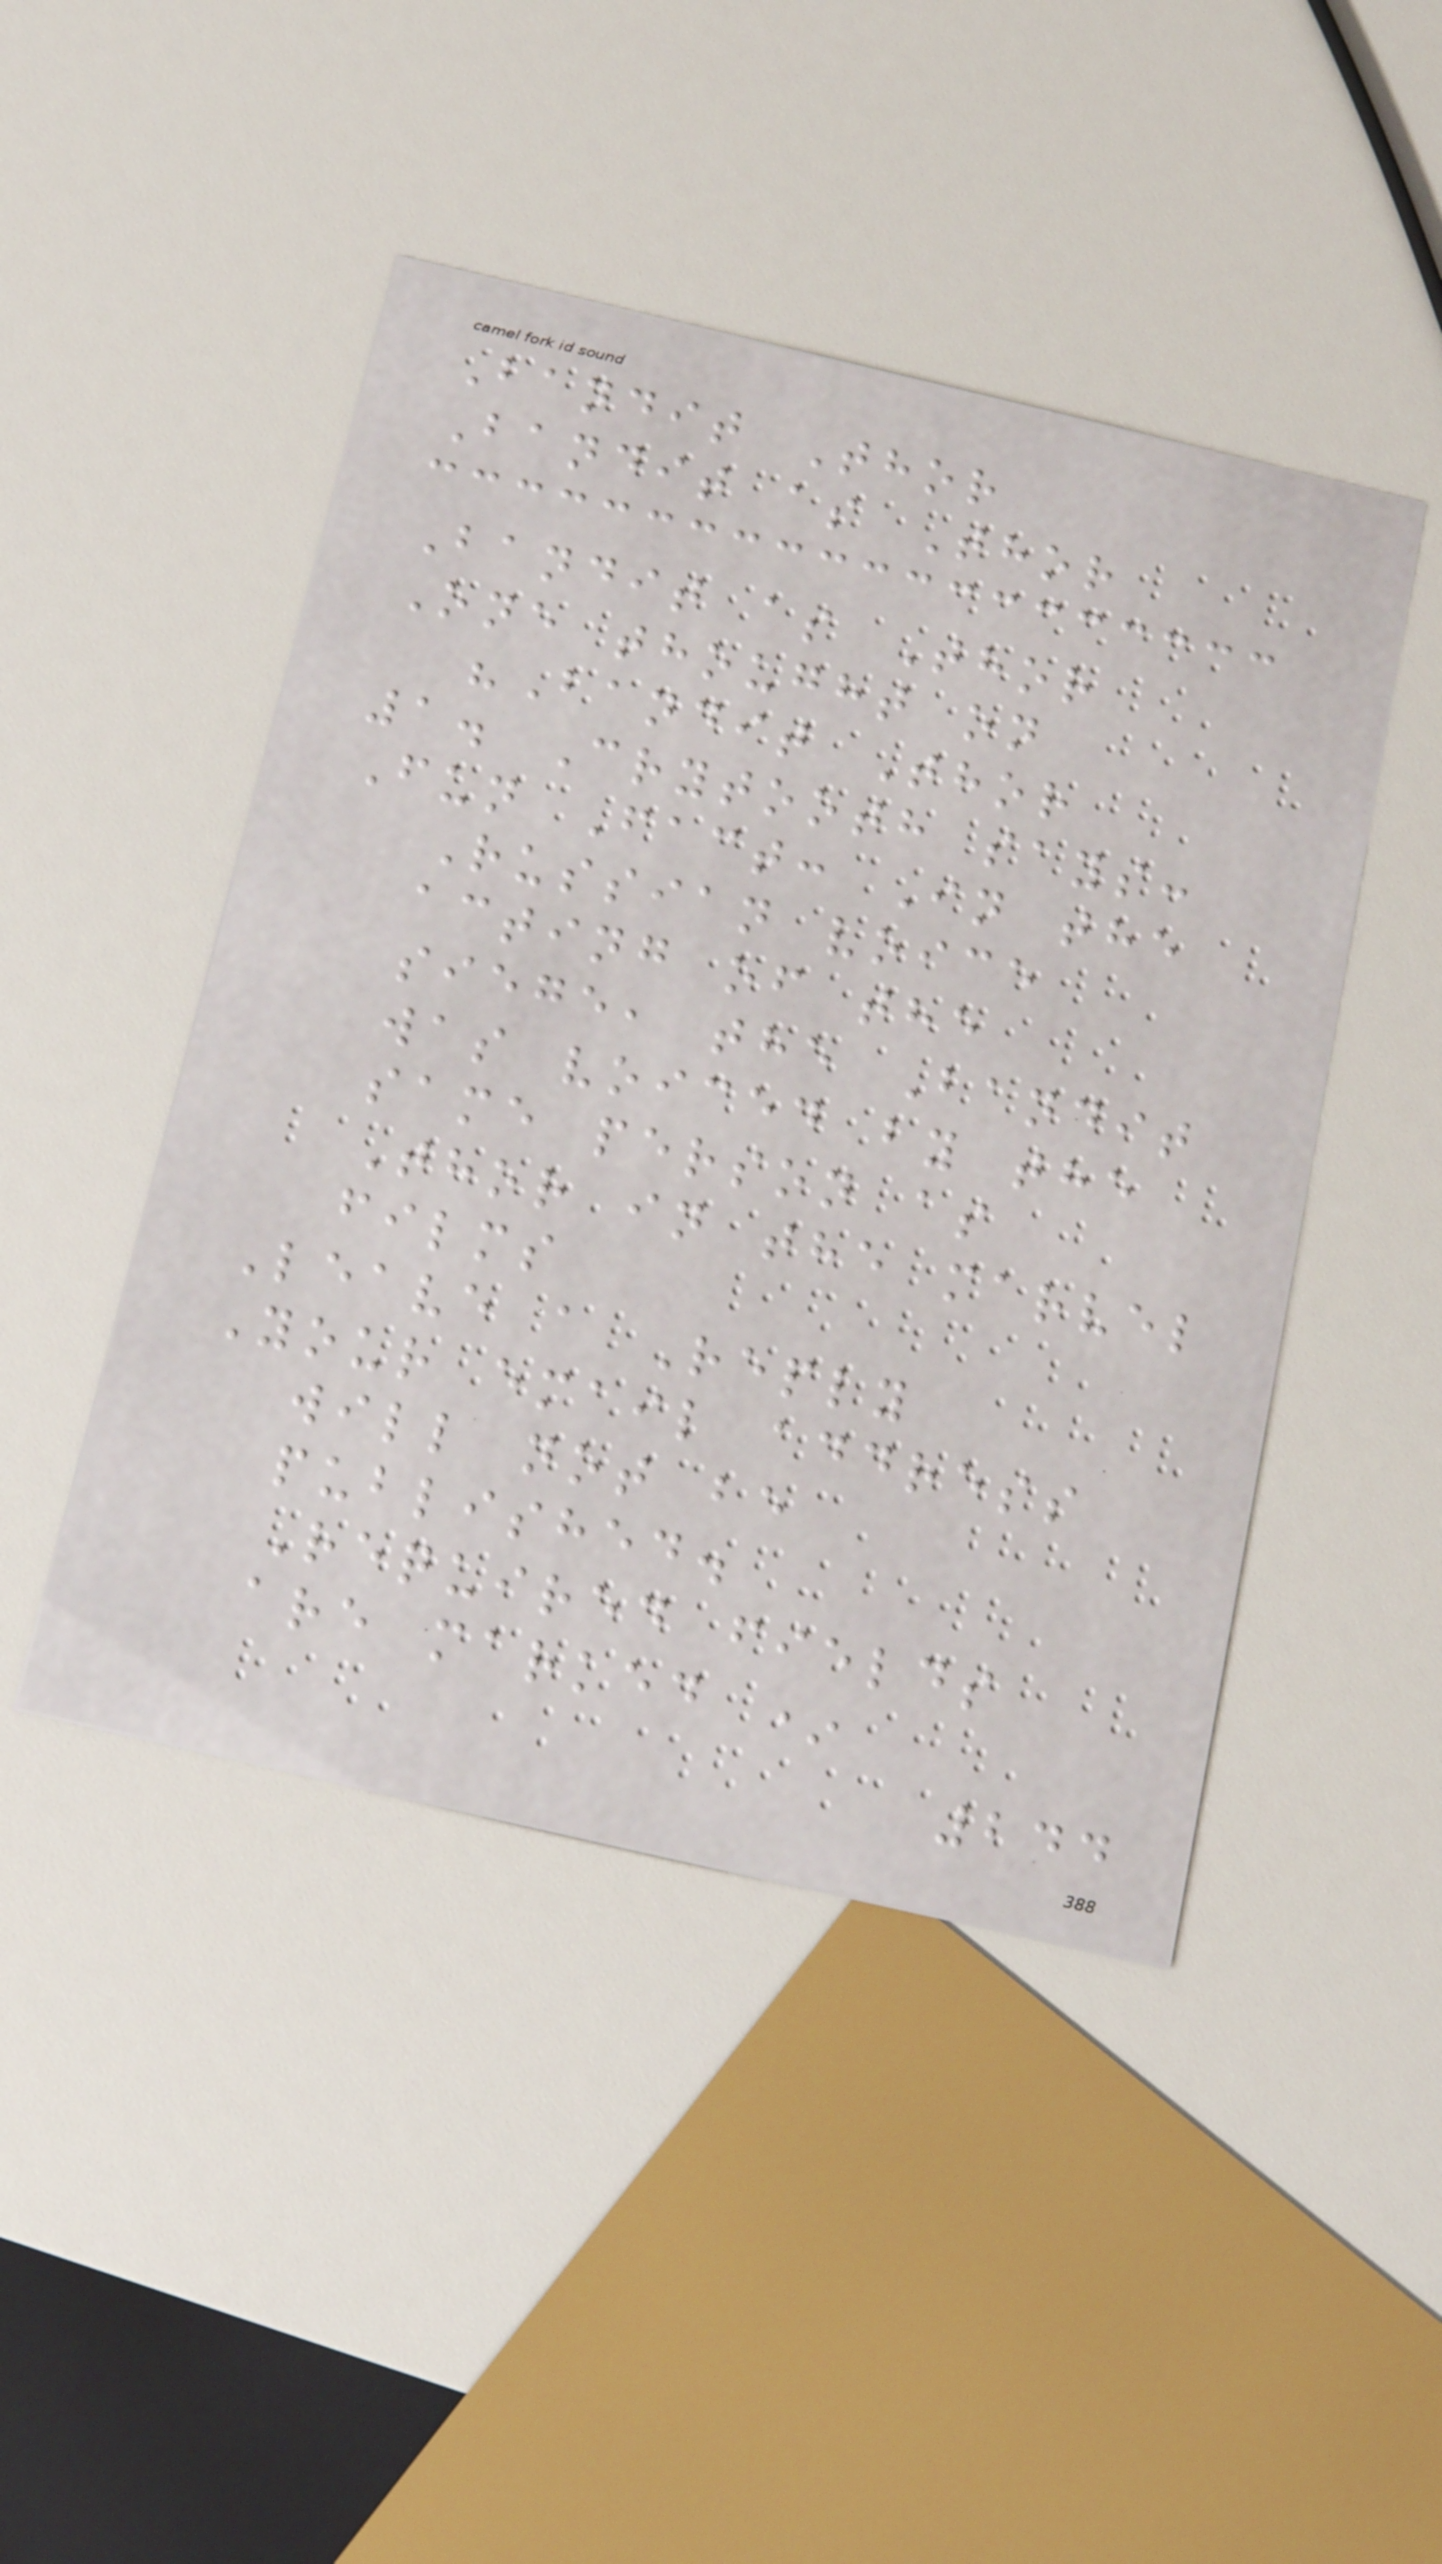Bandit Thor
Bandit as Thor
Bandit as Thor
One thought on
"Bandit Thor
1. Crytooth says:
Fun Fact: In the
Russian voice
acting of the
siege, the Bandit
was voiced by the
same person as
Thor in the marvel
films
Leave a Reply
Your email address
will not be
published.
Required fields
are marked *
244
